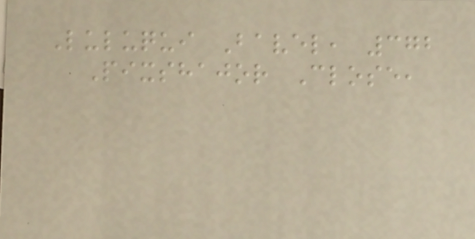Luluqui Bavel, 372
Pixshajor Close,
